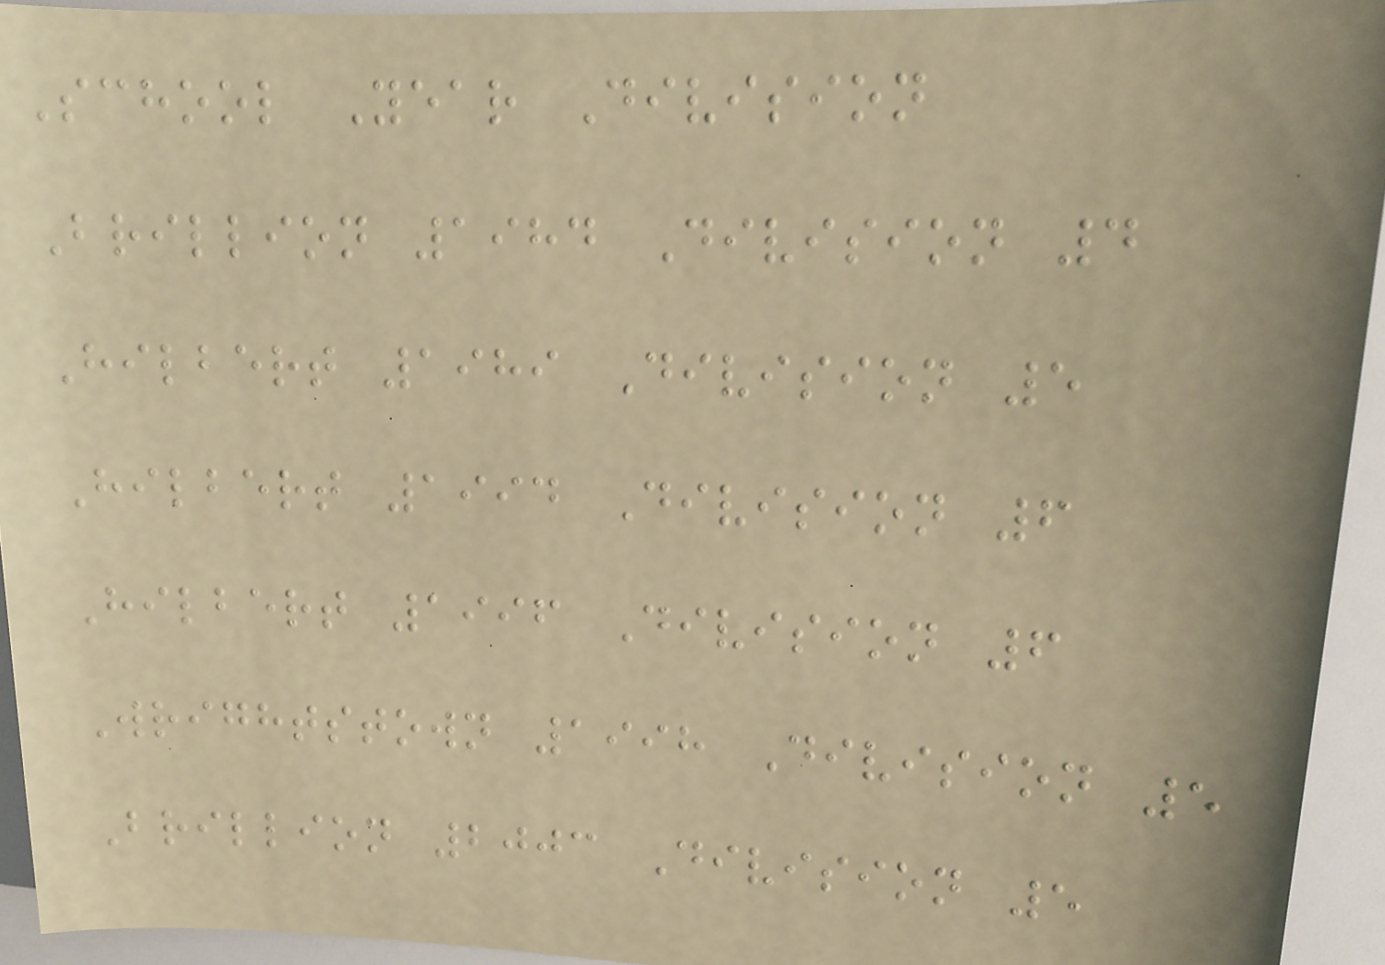School Year Division
Brillion 1984 Division 4
Hilbert 1989 Division 5
Hilbert 1994 Division 6
Hilbert 1996 Division 6
Wrightstown 1998 Division 5
Brillion 2003 Division 5
